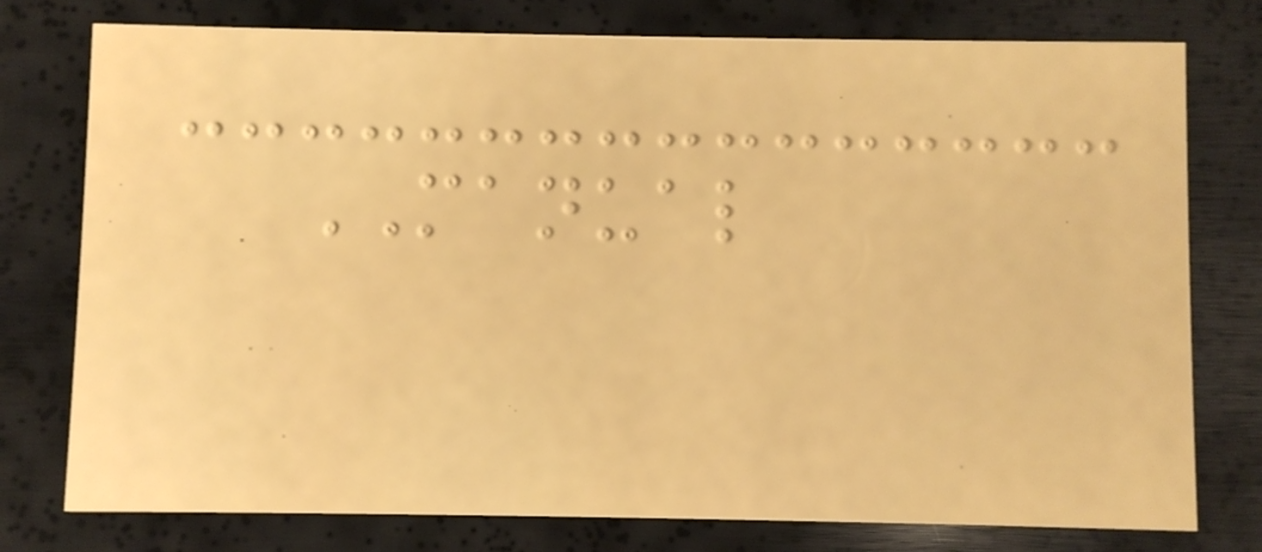MANUAL
